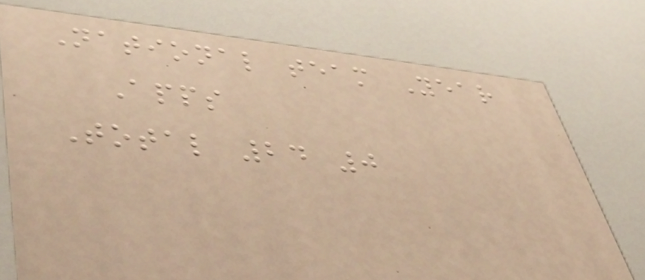National team Year
Apps
Total 24 0
